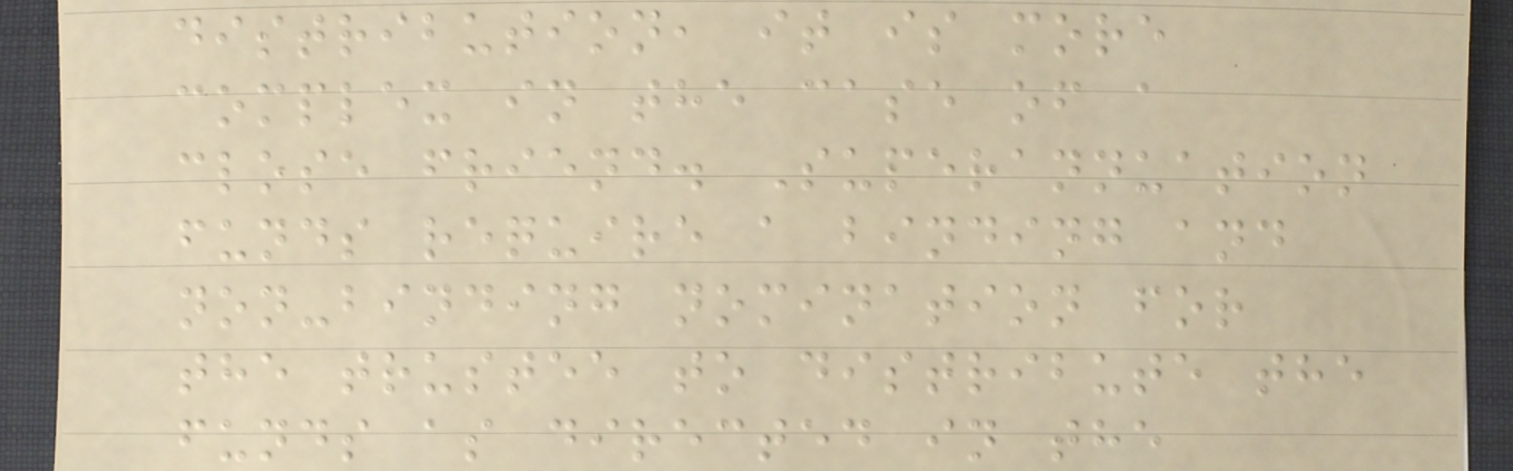distribution, it is more
complex in the case of a
close friend. Superannuation
funds require a binding and
non-binding nomination for
the trustee to distribute the
funds as directed in the
